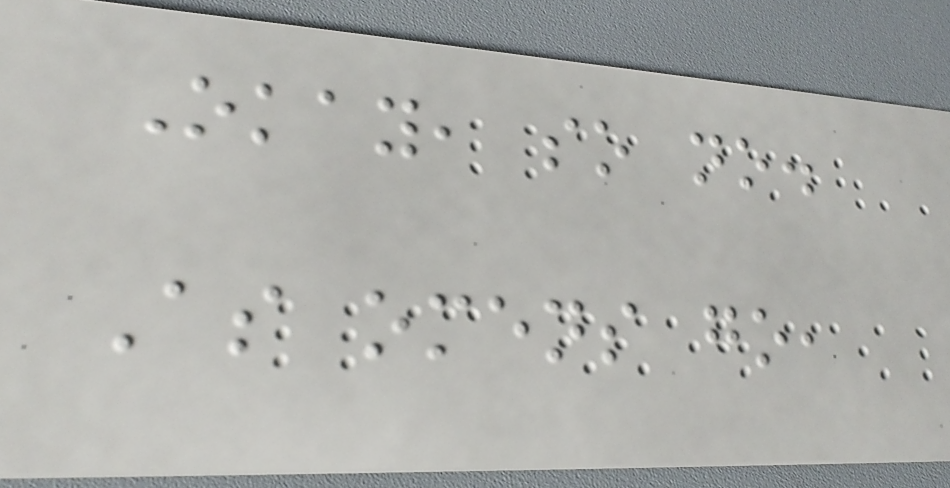Okay, so no.
As omens go,
